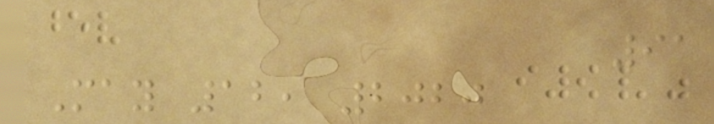91
May 12, 2020
